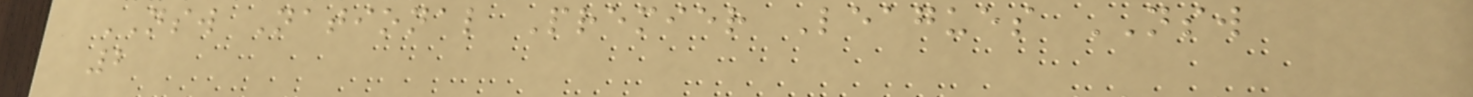NSW National Premier Leagues NSW
2
